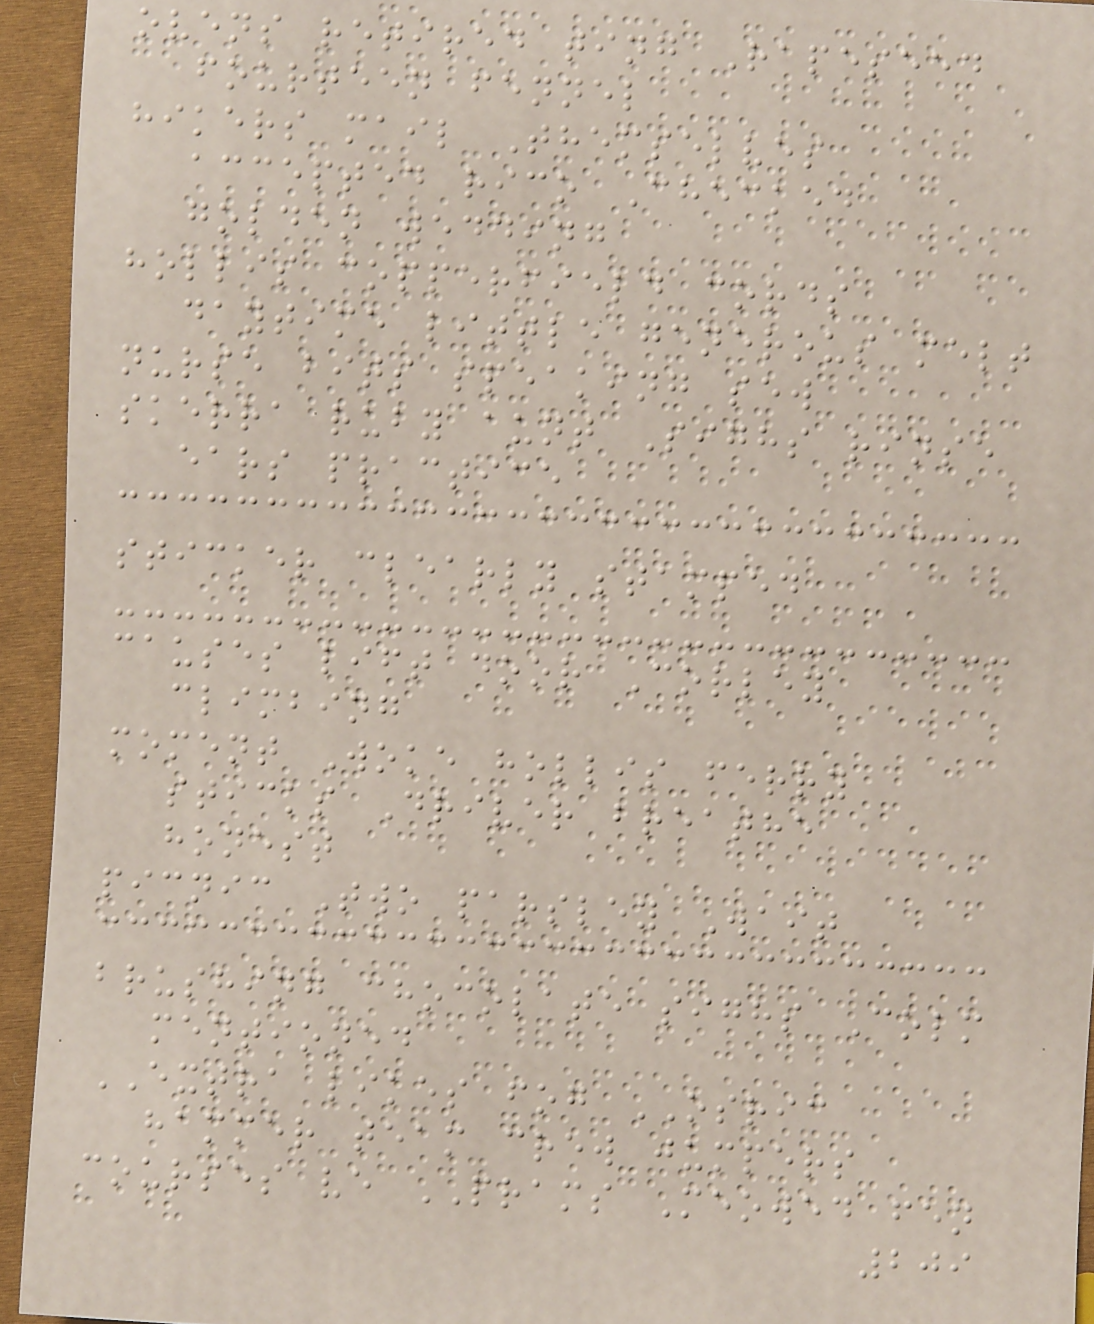ovens retired ting Rapeseed
fourteen fennel
hikers mail Themselves
accepted rico Checked
golden wedding
hollis copperfield cords
daytime little generous melt
nurse bits speaking sew
skerra ruby aunt Sighs rinse
ears practice
sticker clearly stamped
causes lift door Corley
climbing
moment Woke hollis ferry
sticks Driver breathe
honest
picnic Two parsley Wait
brushing chocolate sighs Colm
mentioned
EXTRA likes fog OSRIC
hammer team crew jumpers
courses ve PRAMS Meowed fen
209
